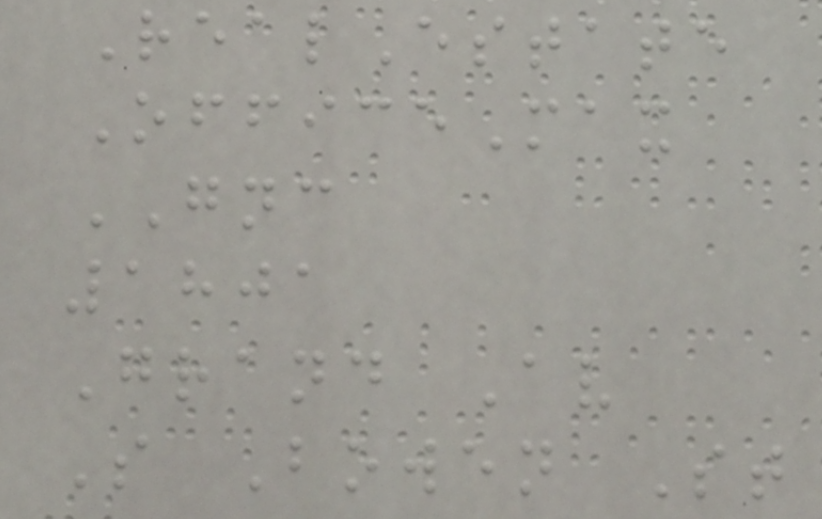RealEstate
OfficeMax
GNC
1801
Grand Av
S Bowen St
